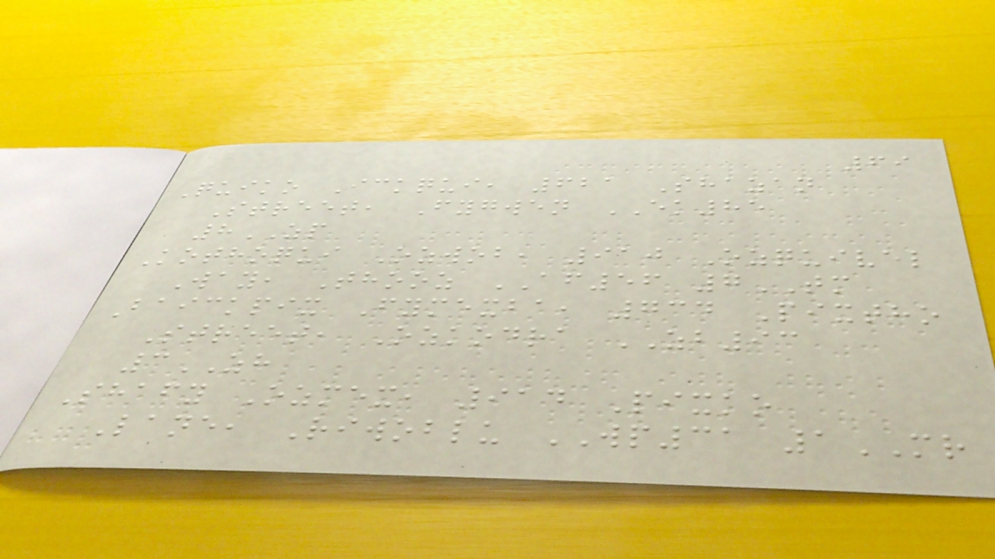69
Quiko Ickqui, 621 Shazan
Street, Fygwen EK85
8ZP
Kothoqui Ozwob, 910 Ozquivel
Way, Thooz AF56 7TM
Baickpix Fymexba, 734 Pixtho
Street, Ozkodra ZB93
3ZH
Shafy Ozmex, 914 Pixko
Lane, Riwoblu WP31 1MR
